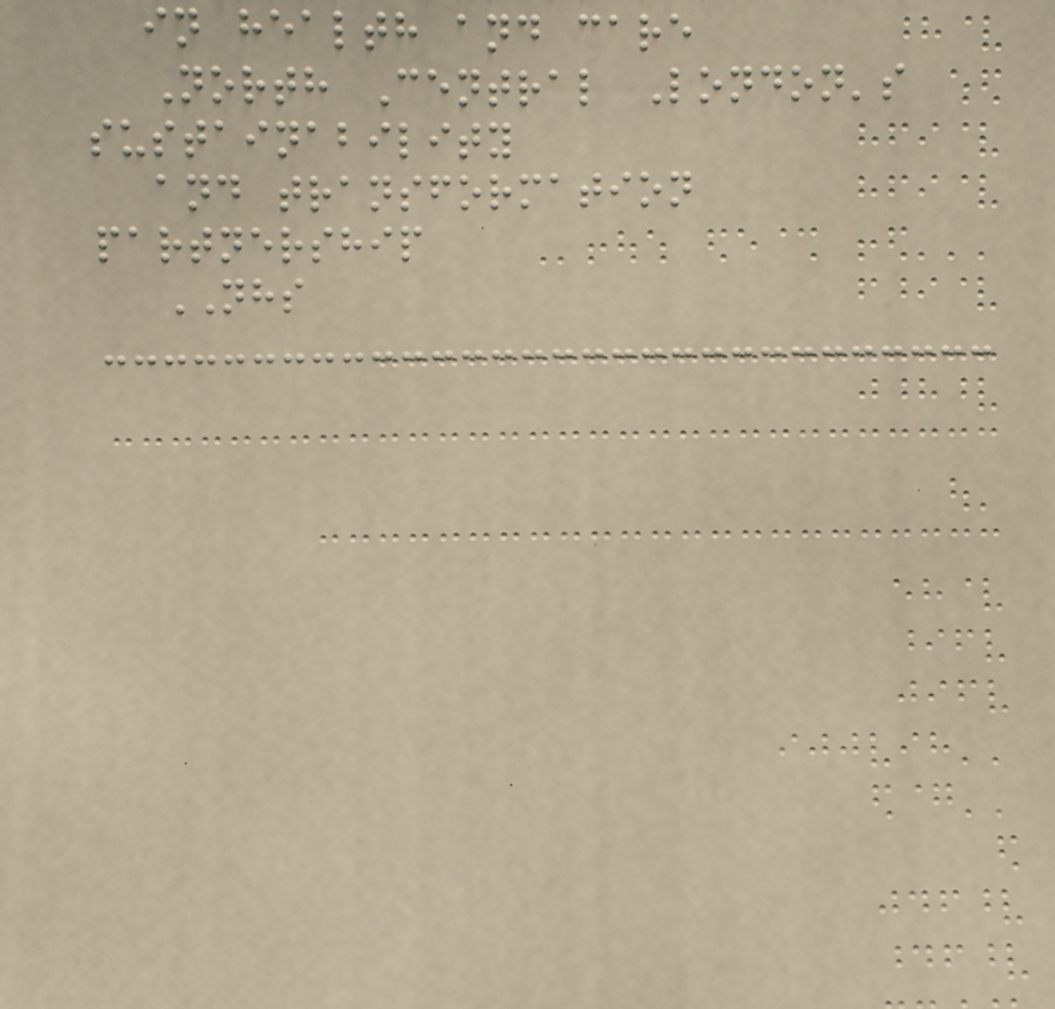in health and care
North Central London's
sustainability
and transformation
partnership
NHS
